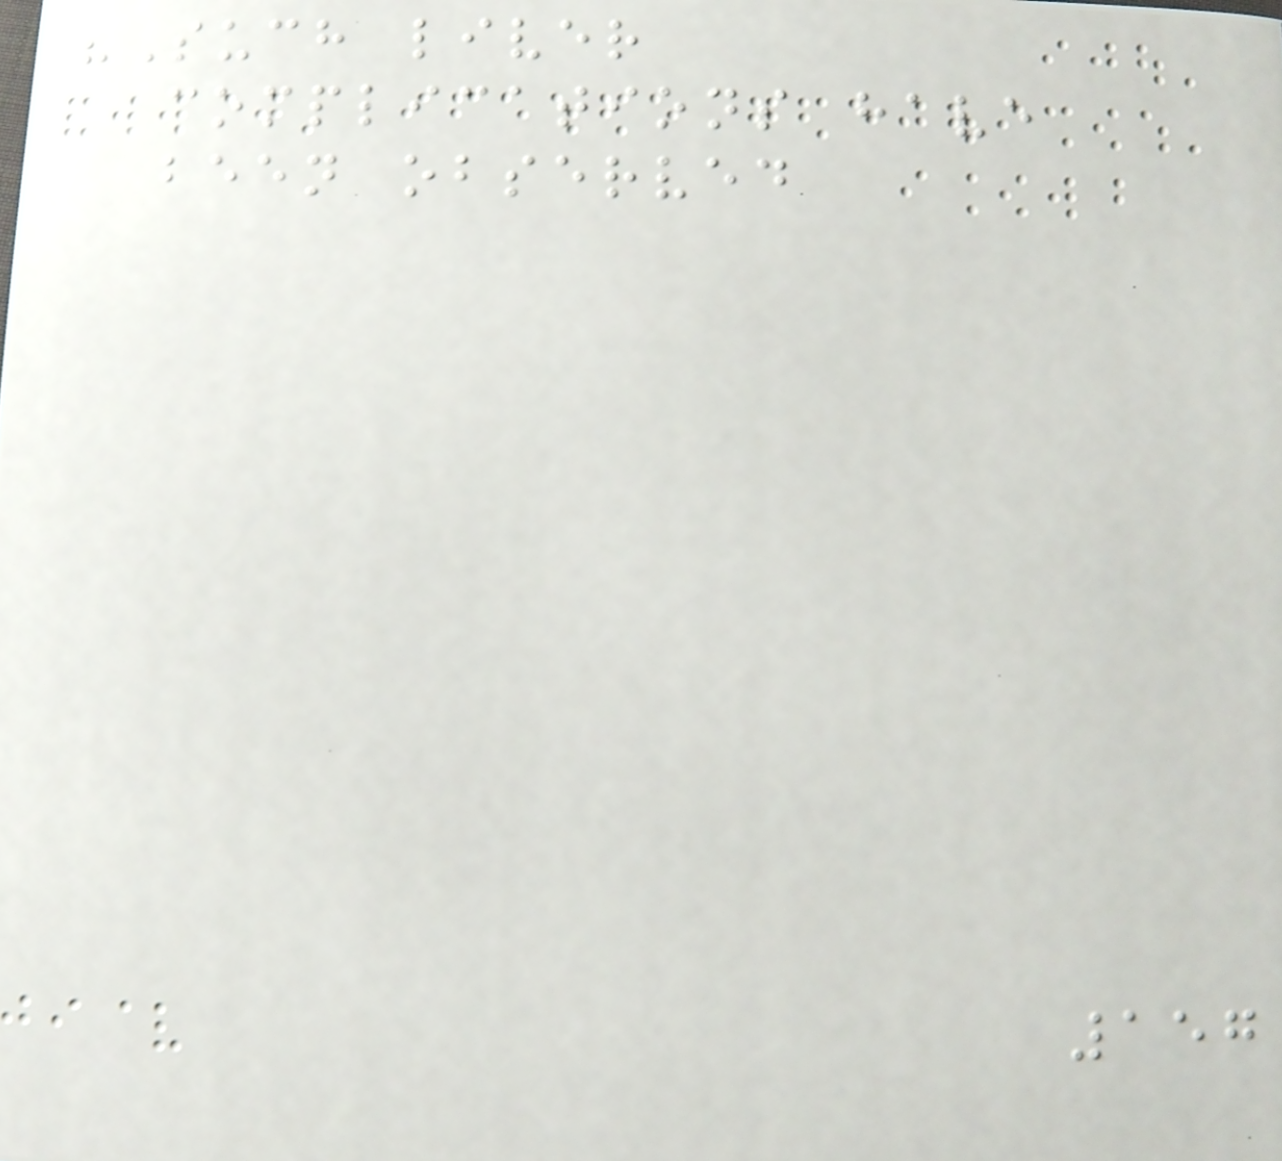"Such liver
complications have
been observed
157
